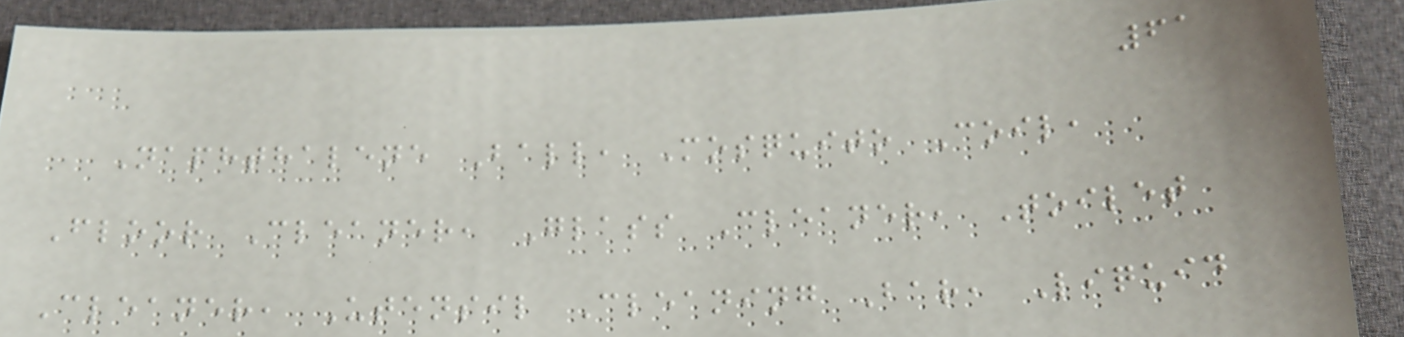61
Naphthalene Ball, Mosquito Coil,
Floor Cleaner, Glass Cleaner, Toilet
Cleaner, Utensil Cleaning Bar, Liquid
